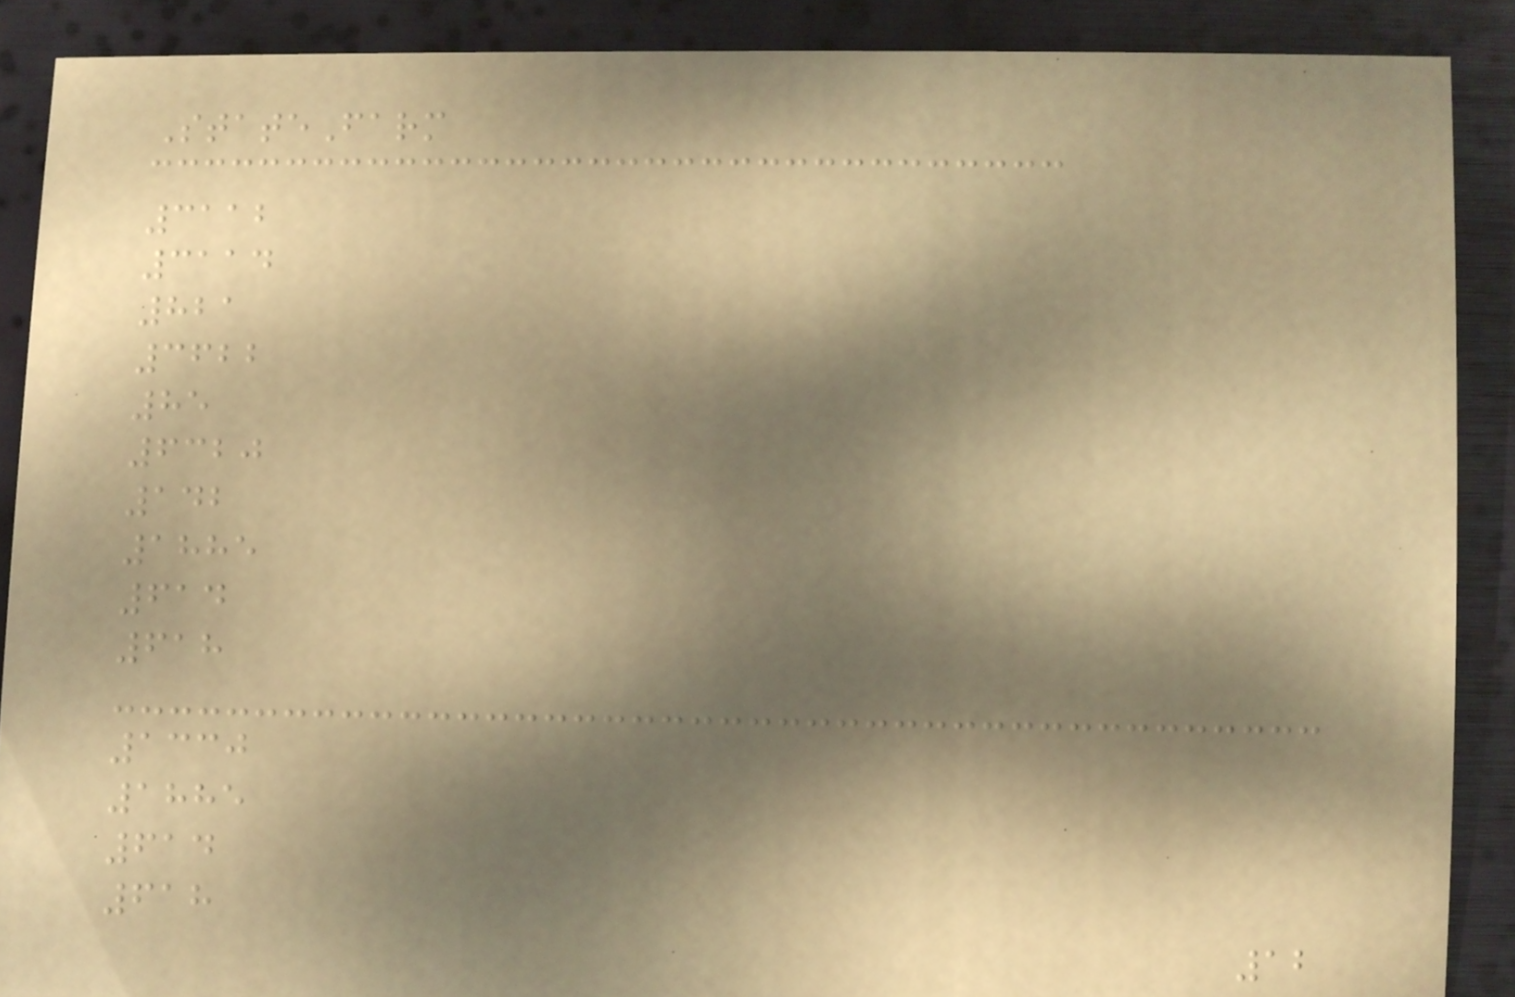StateFarm
3112
3114
821
3622
85
6320
142
1885
614
618
1330
1885
614
618
12
